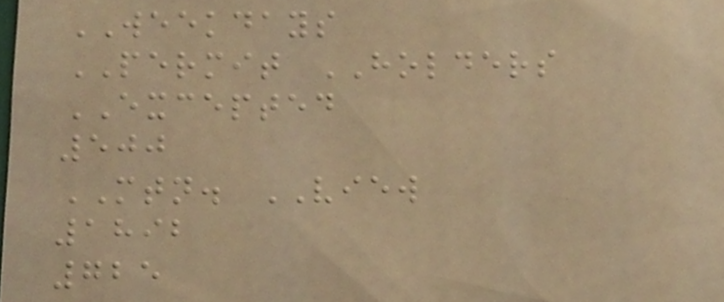WEEKDAYS
PERMIT HOLDERS
EXCEPTED
500
MTN. VIEW
1892
725
